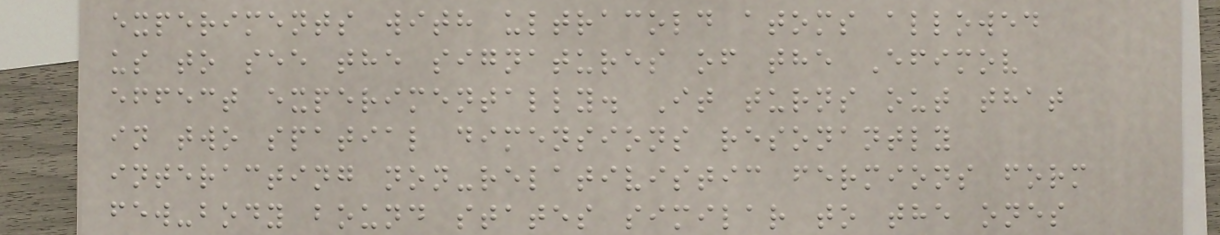experiments with ultracold atoms allowed
us to see the signatures of the Efimov
effect experimentally. It turns out that
in two spatial dimensions resonantly
interacting non-relativistic fermions form
few-body bound states similar to the ones
